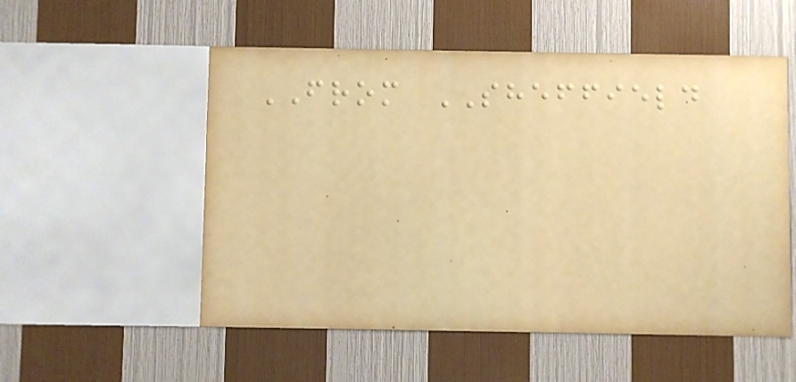FROM SHEFFIELD
